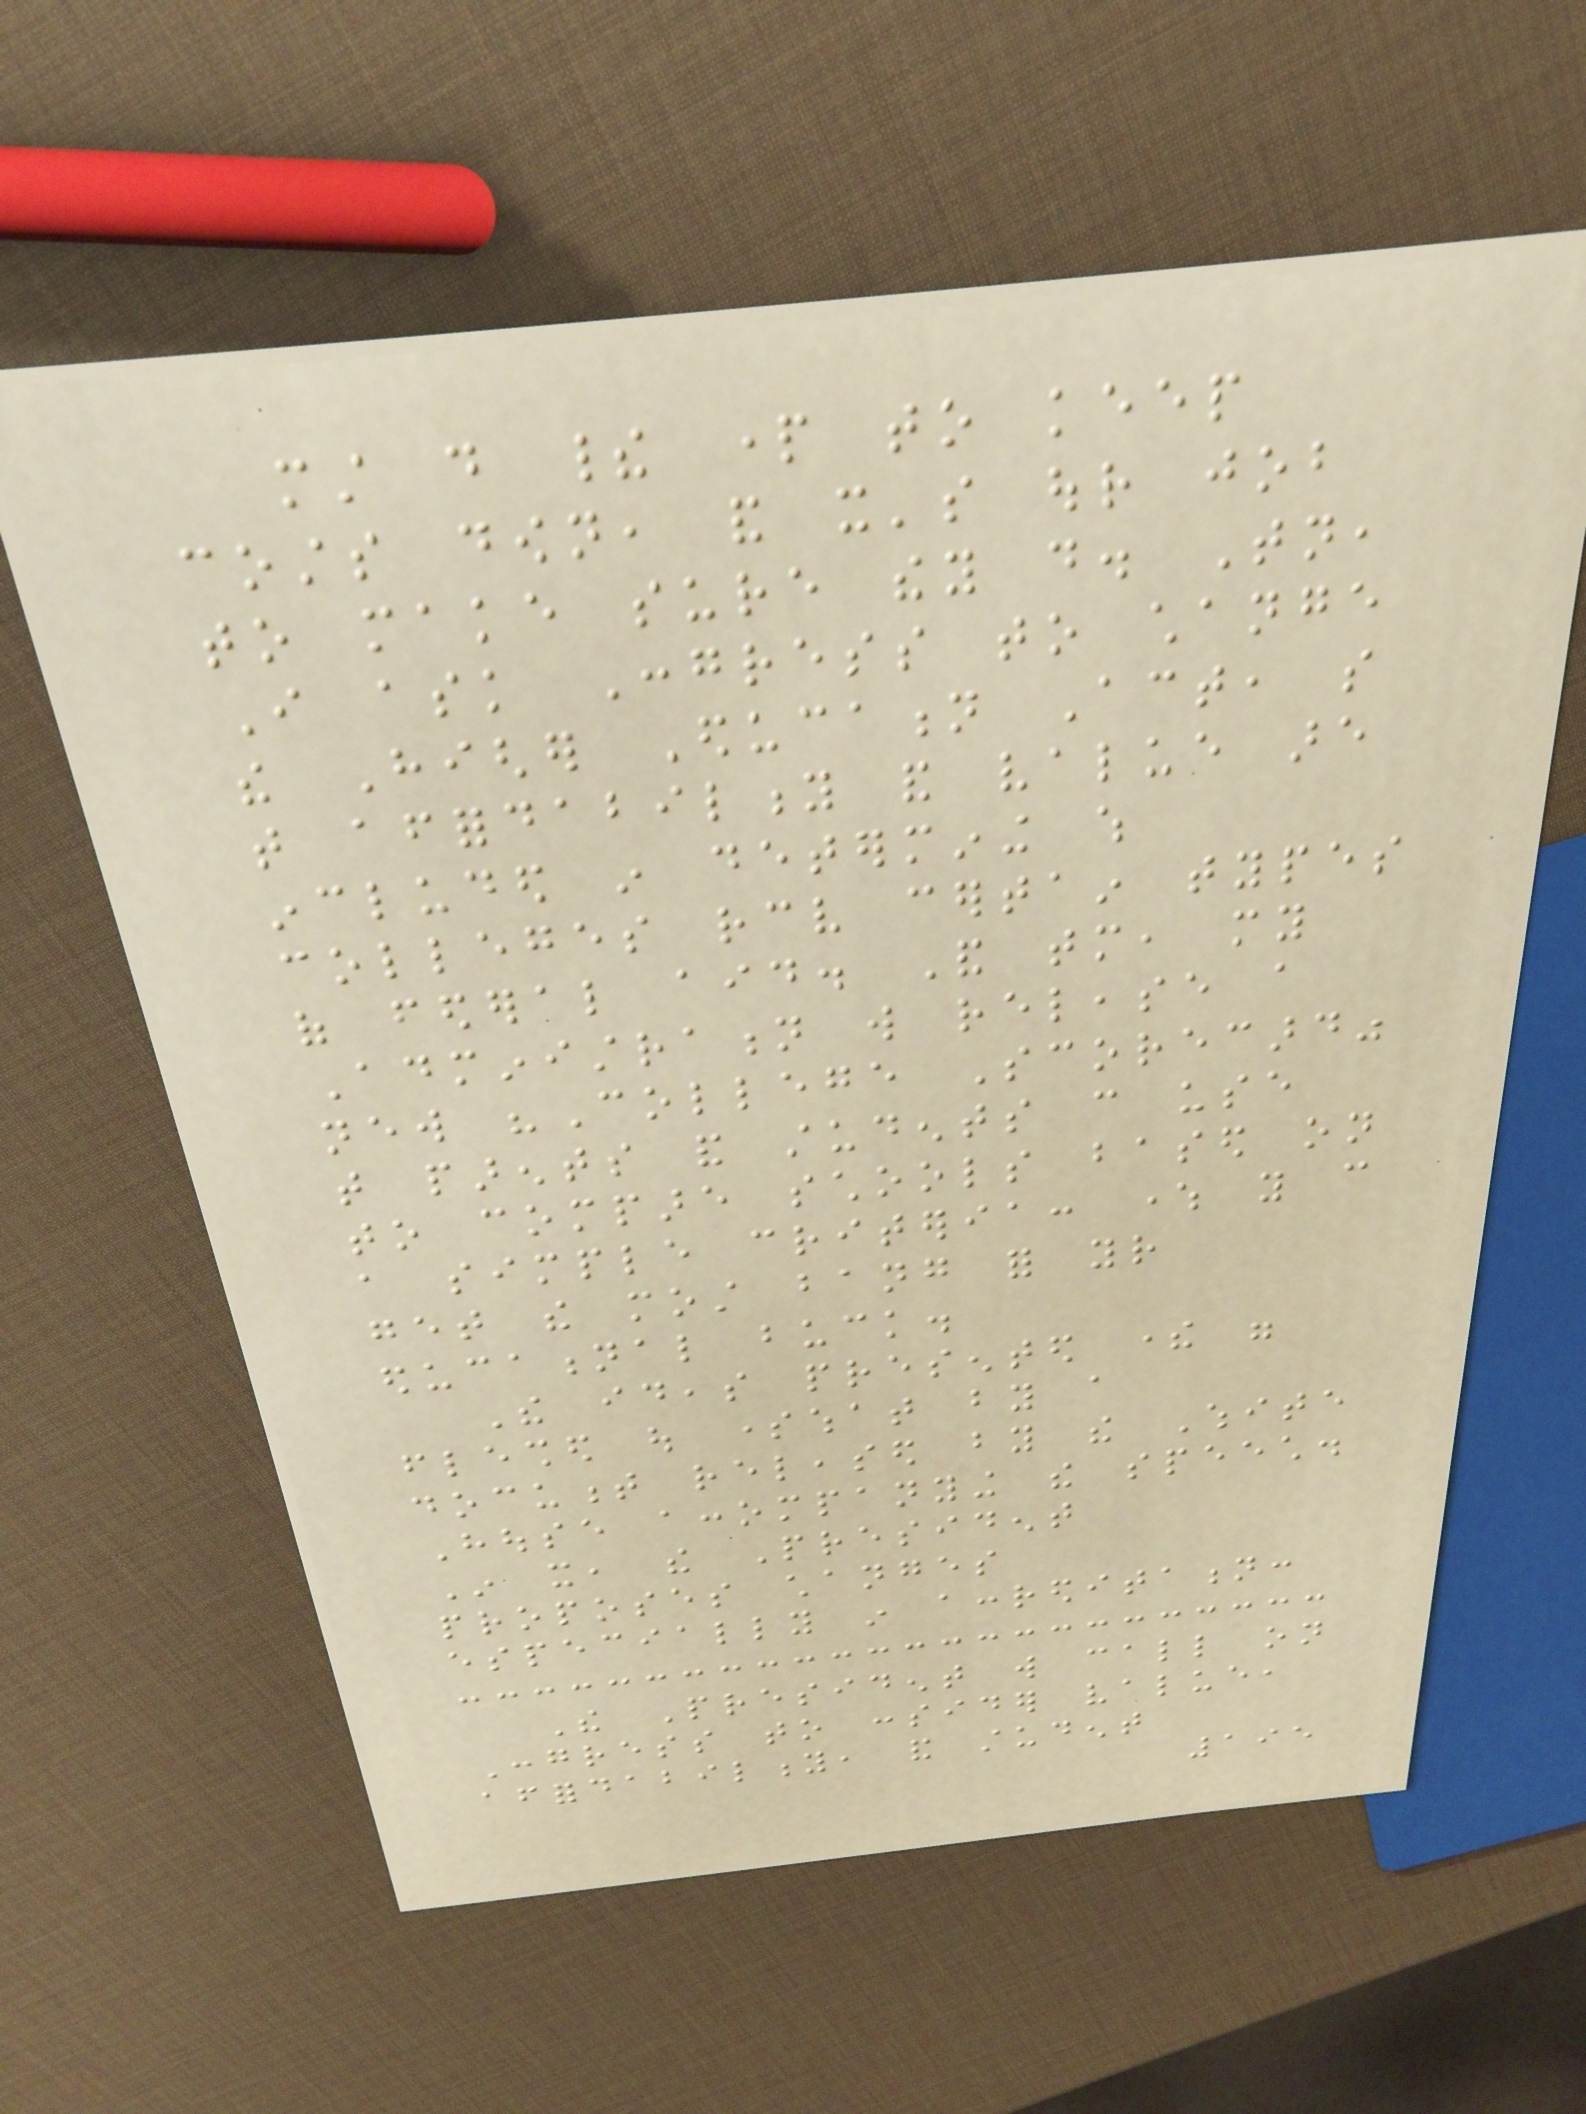must do their part to keep
costs down, and it's our job
to make sure they do. Tonight,
I ask Congress to change
the Higher Education Act, so
that affordability and value are
included in determining which
colleges receive certain types
of federal aid. And tomorrow, my
Administration will release a
new "College Scorecard"
that parents and students can use
to compare schools based on
a simple criteria: where you can
get the most bang for your
educational buck.
The ideas presented there were
fleshed out somewhat by a
document released by the White
House accompanying the speech.
In it, the President
proposes changes
especially in accreditation:
The President will call on
Congress to consider value,
affordability, and student
195
